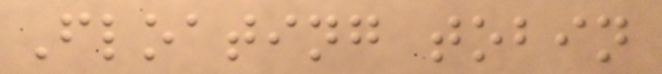Floating tobin
